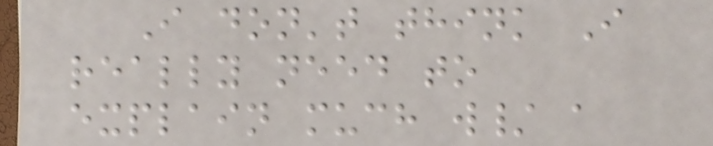I don't think I
really need to
explain much w/ a
